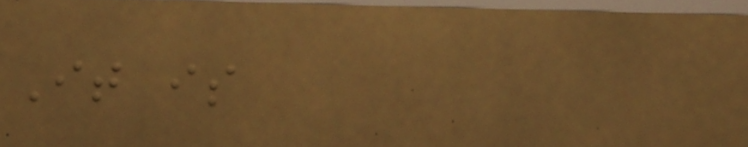It is
